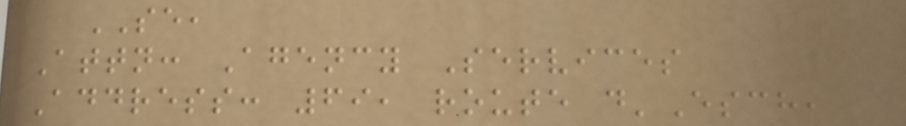SE,
Attn: Agency Services
Address: 69, route d'Esch,
